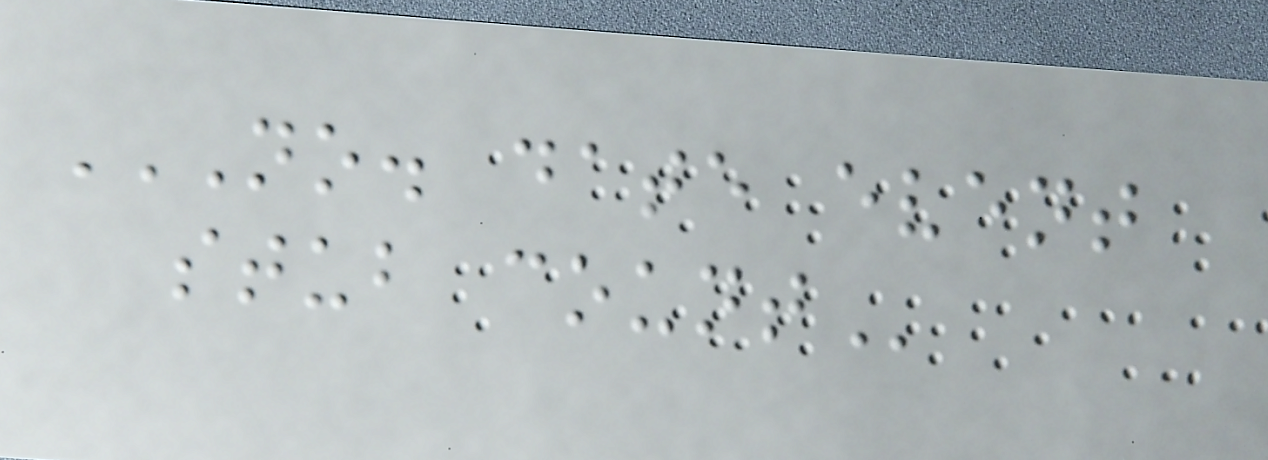NO. DATE EVENT
STUB COUNT
